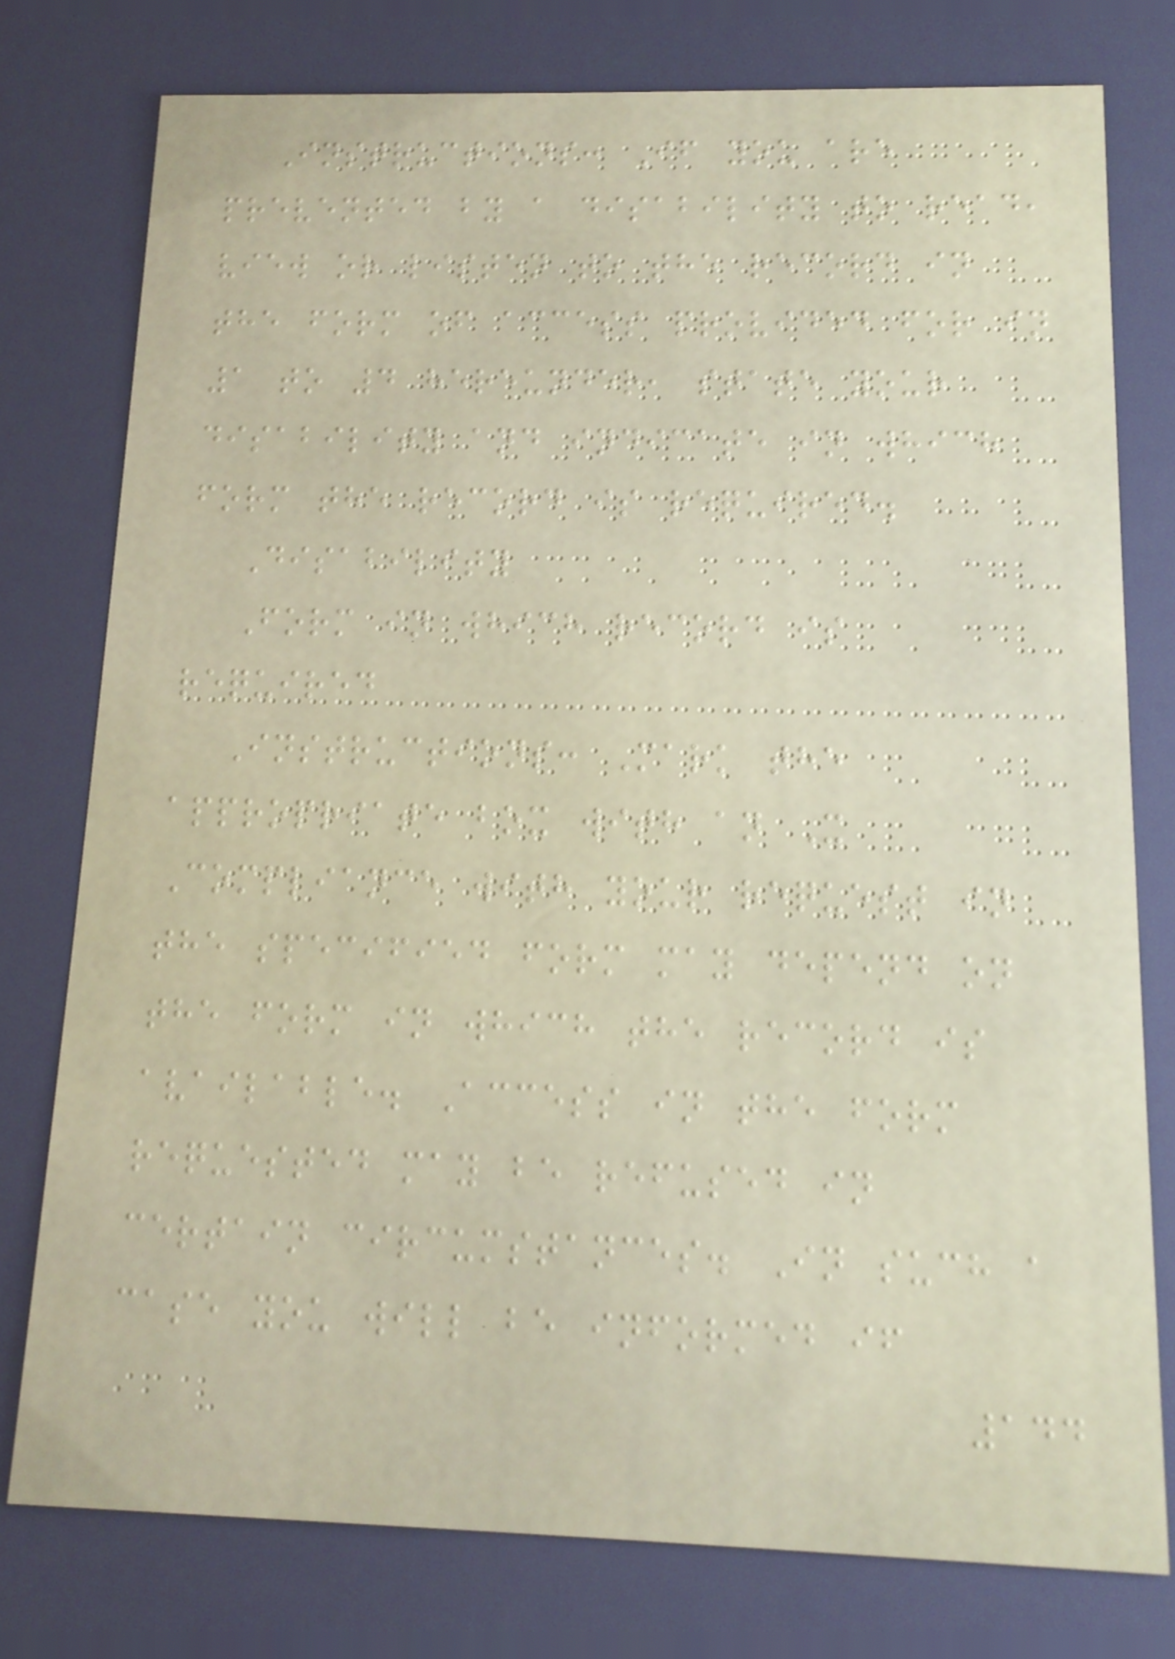Instructions: If you are
prevented by a disability to read,
view or listen to the record in
the form of access provided for in
1 to 4 hereunder, state your
disability and indicate in which
form the record is required.
Disability
Form in which record is
required
Instructions: Mark the
appropriate box with an X
Compliance with your request in
the specified form may depend on
the form in which the record is
available. Access in the form
requested may be refused in
certain circumstances. In such a
case you will be informed if
144
